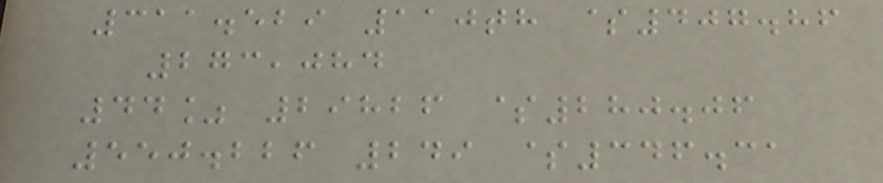311.529 110th $407.86
273,084
44% 29826 $280.06
550.226 249 $346.31
